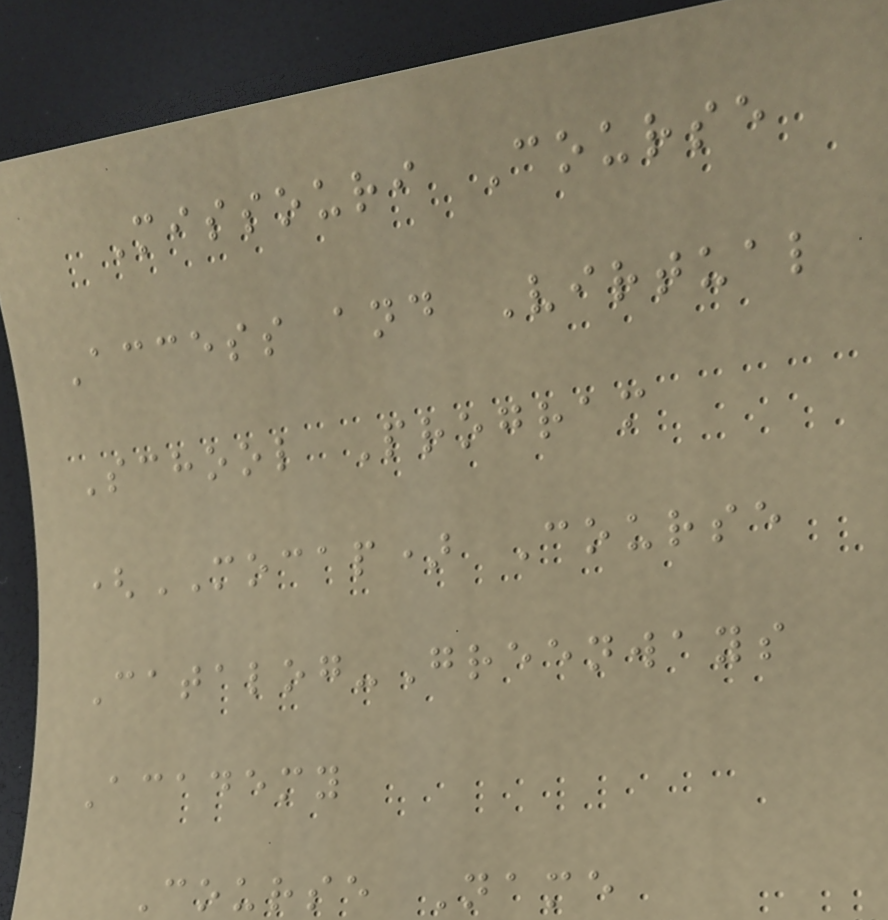Missouri Course
Access and Virtual
School Program
(MOCAP) Course
Catalog-Greenways
Academy
Course Name
